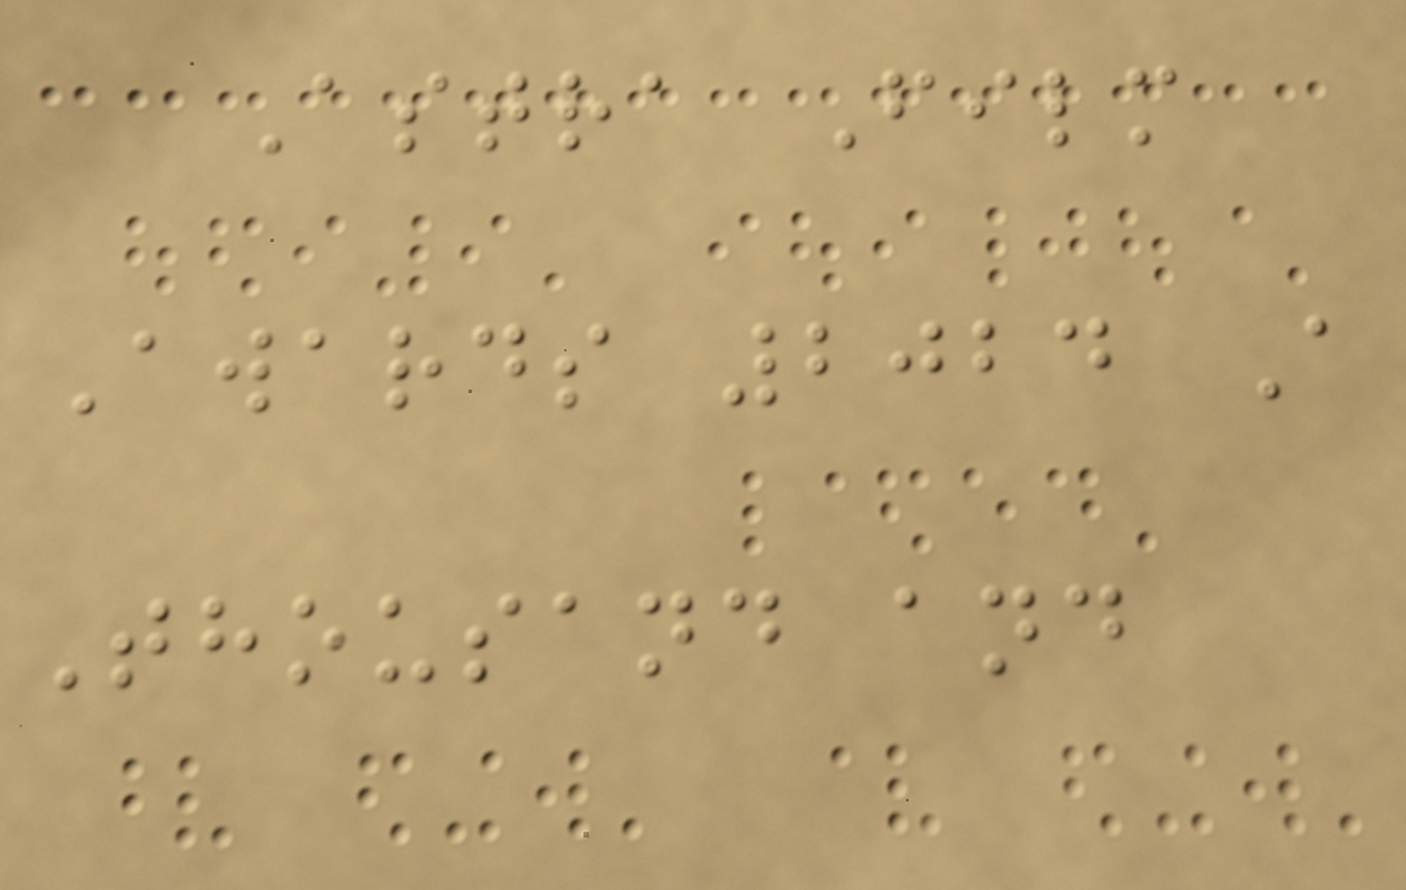Astra Film
Awards 2024 A
Thousand and
